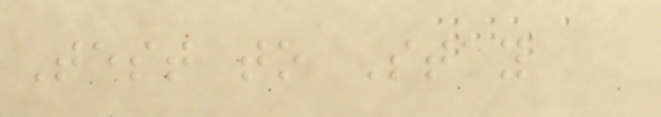Test to Stay
